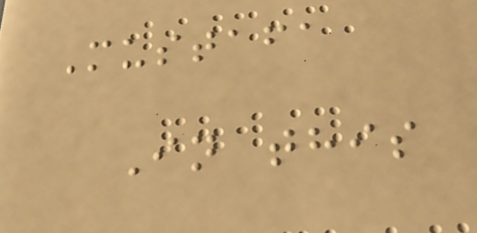Mustafa
In this
